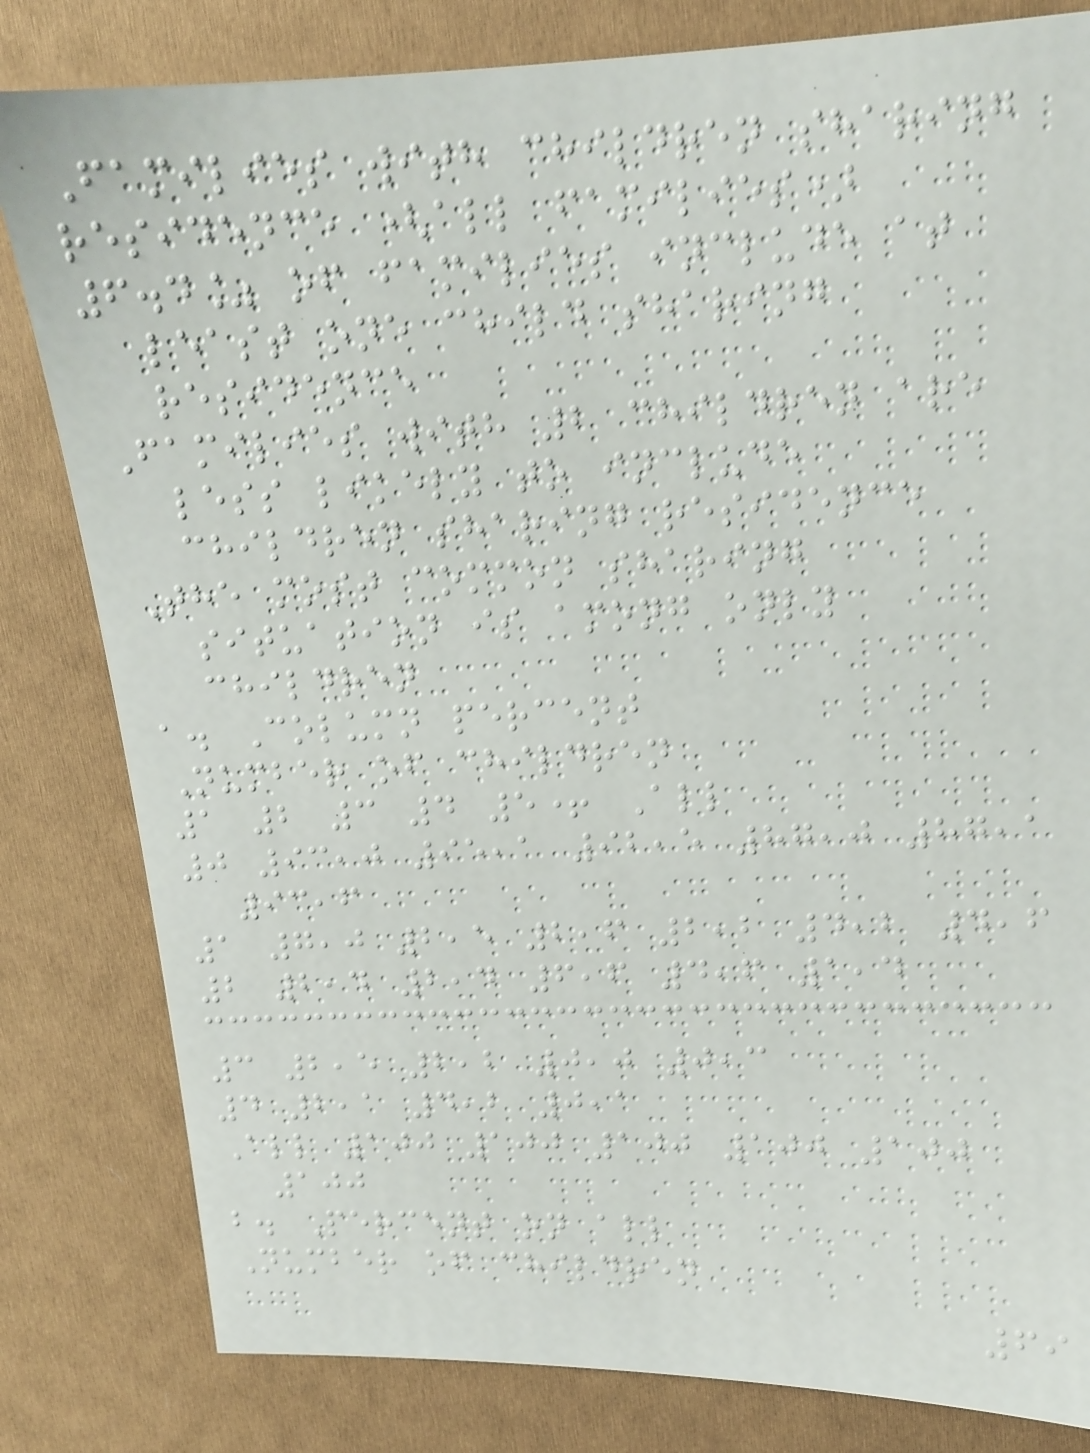Families with children sharing
residence (all families)
6.4% of families include at
least one child sharing
residence
Families with 2 children are
less likely to include
children sharing residence
The most common sharing
situation is among only
children
a. Column percent
Number of children
1 2 3 4 5+ All
0 93,0 95,1 92,5 87,0 87,1
93,6
1 7,0 2,5 2,6 2,2 4,2 4,6
2 2,4 2,4 6,6 4,6 1,4
3 2,5 2,2 0,0 0,3
4 2,1 4,2 0,1
All 100 100 100 100 100
100
b. Percent on all
Number of children
69
